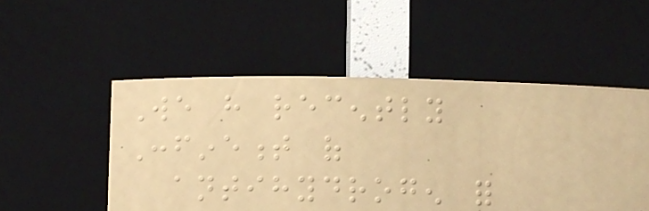We have recently
Confinement of
antihydrogen for
